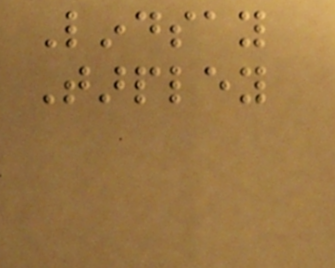Lindsay
Tarpley
